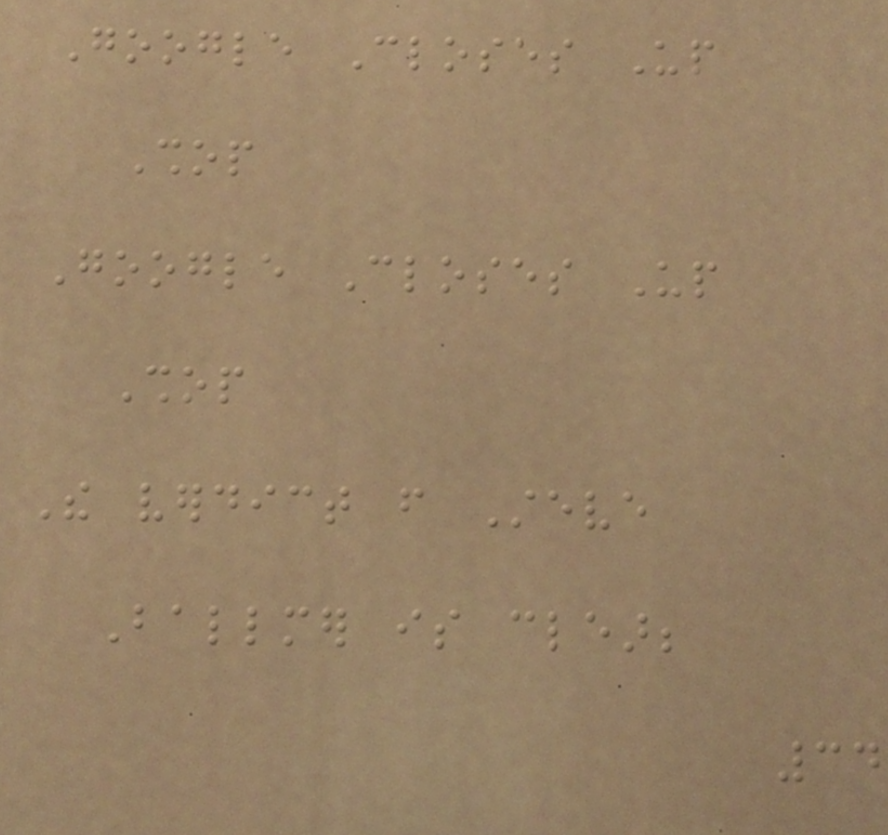Google Closes Up
Shop
Google Closes Up
Shop
The verdict from Steve
Ballmer is clear;
34
